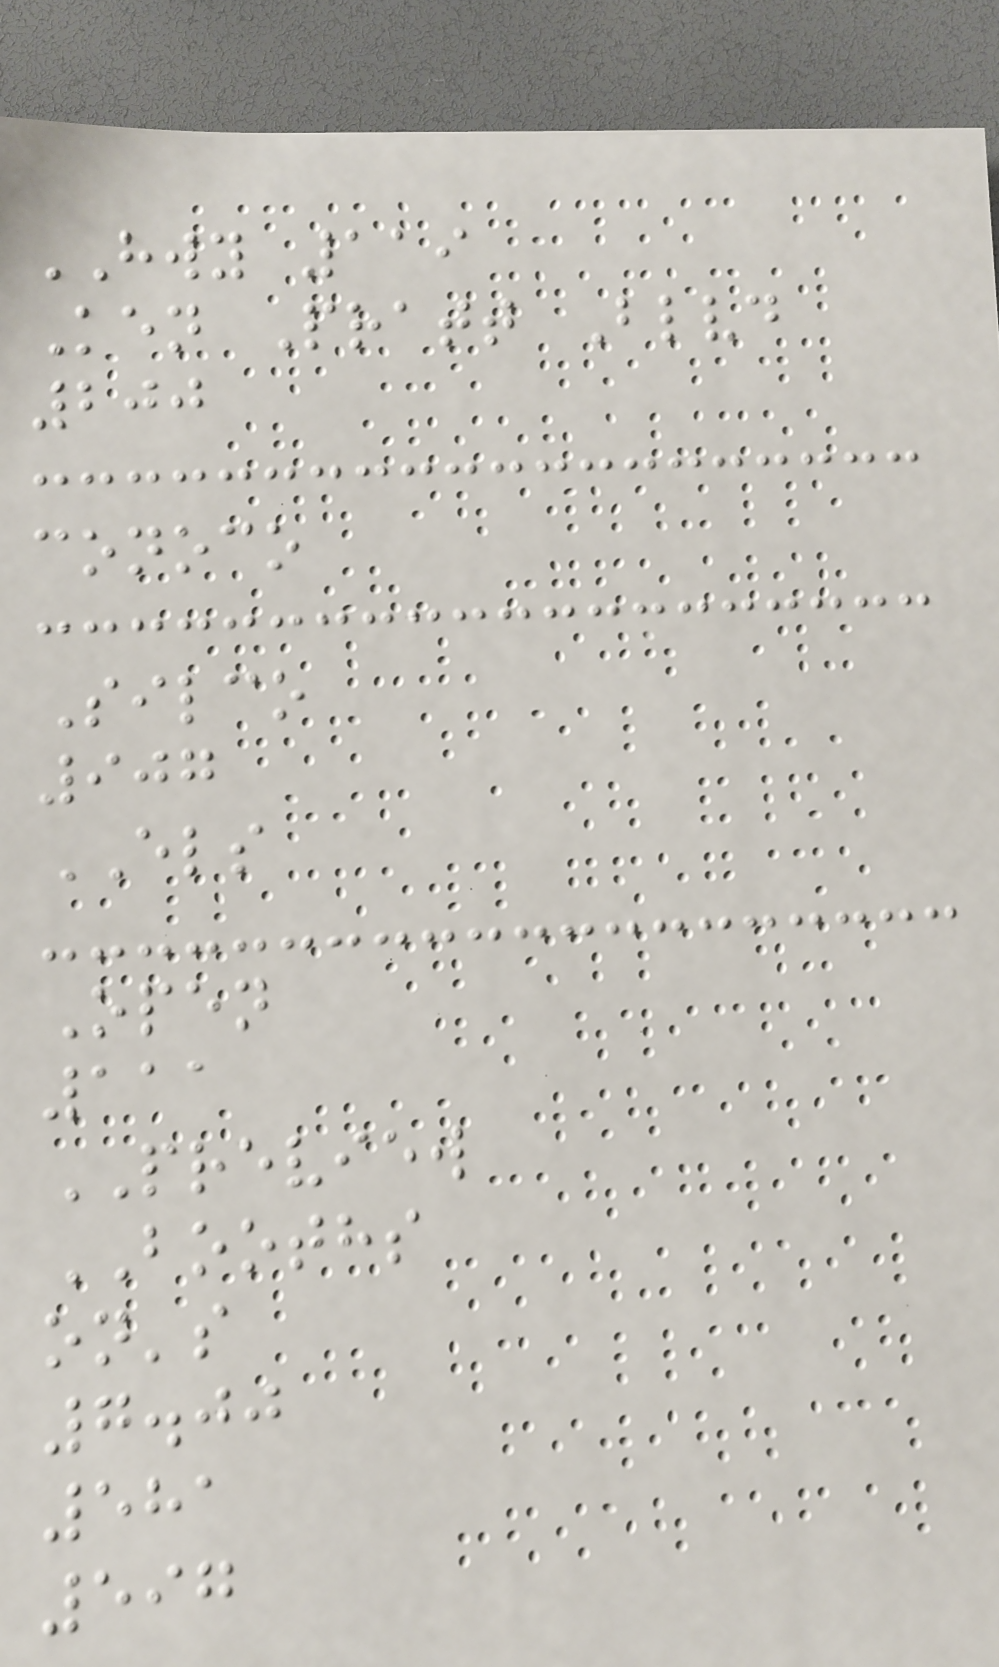HWY 119
Ken Pratt Blvd
200
conoco
Silco
907
ELS
Open
111
PREVIEW
BOOTHS
on's
7.00
581
597
